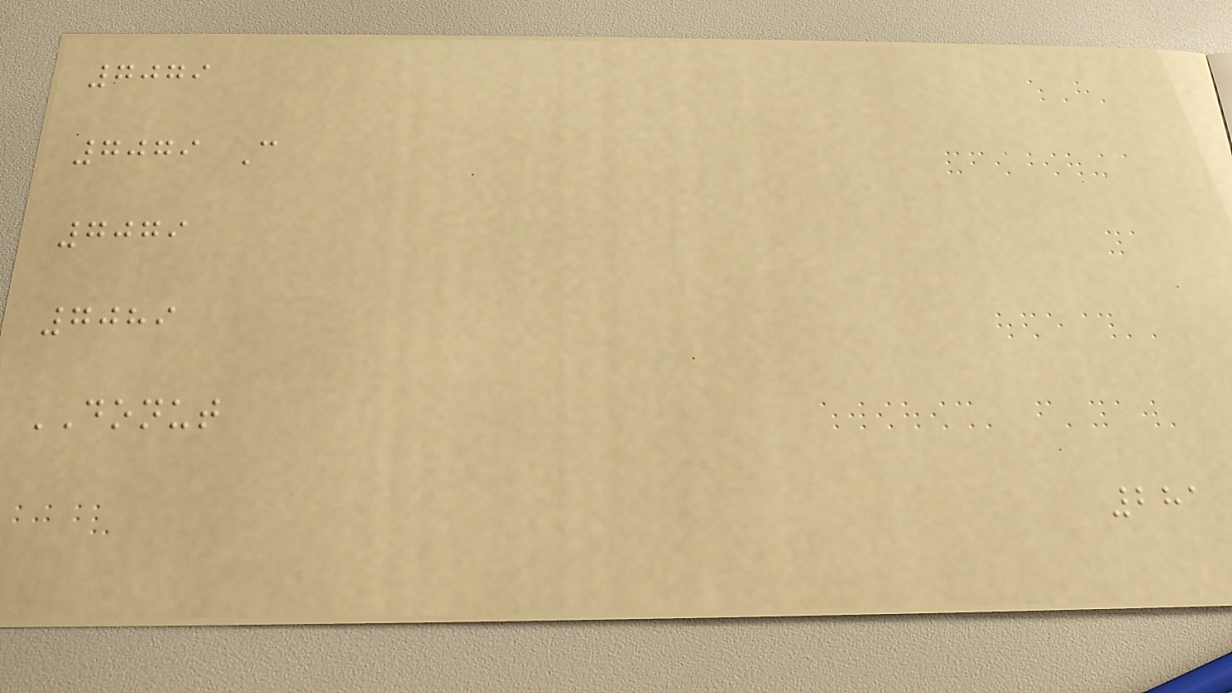7079
7079 C
7079
7089
DONUT
281
